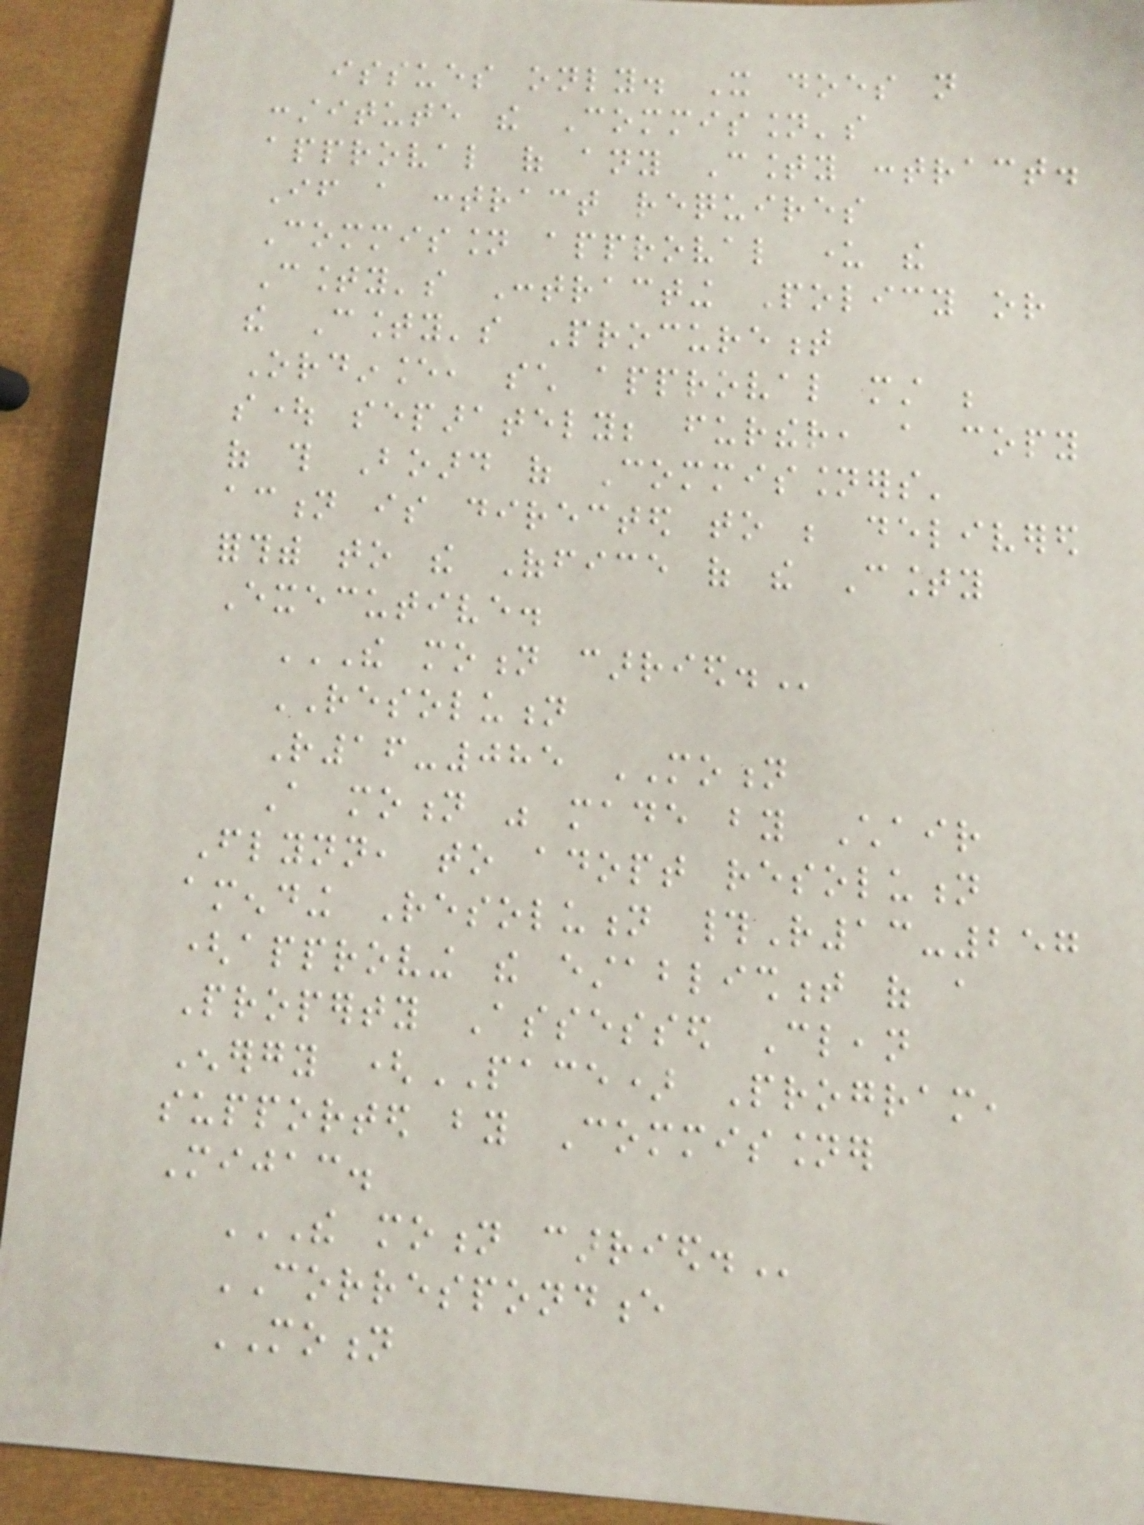issues only. It does not
constitute the Commission's
approval of any County contract.
If a contract requires
Commission approval under the
County's Contracting Policy or
the County's Procurement
Ordinance, such approval must be
sought separately; further, a copy
of this Board of Commissioners'
action is directed to be delivered
forthwith to the Office of the County
Executive.
THE MOTION CARRIED.
RESOLUTION
R16-085 MOTION
A motion was made by Chair
Flynn, to adopt resolution
amending Resolution #R13-257
(approving the establishment of a
Property Assessed Clean
Energy (PACE) Program,
supported by Commissioner
Mijac.
THE MOTION CARRIED.
CORRESPONDENCE
MOTION
